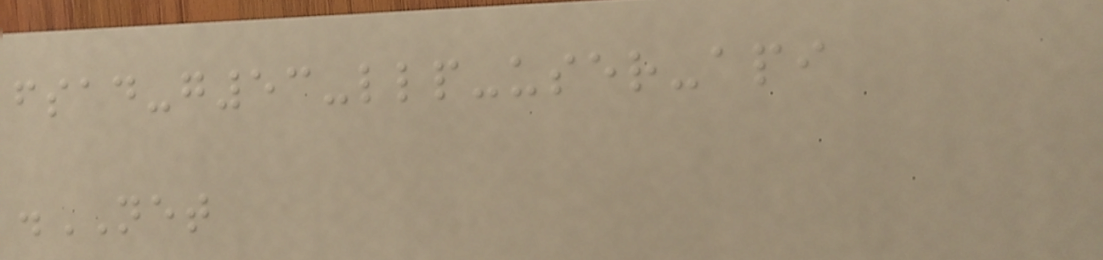fsad-g53-llp-user-api
.NET
